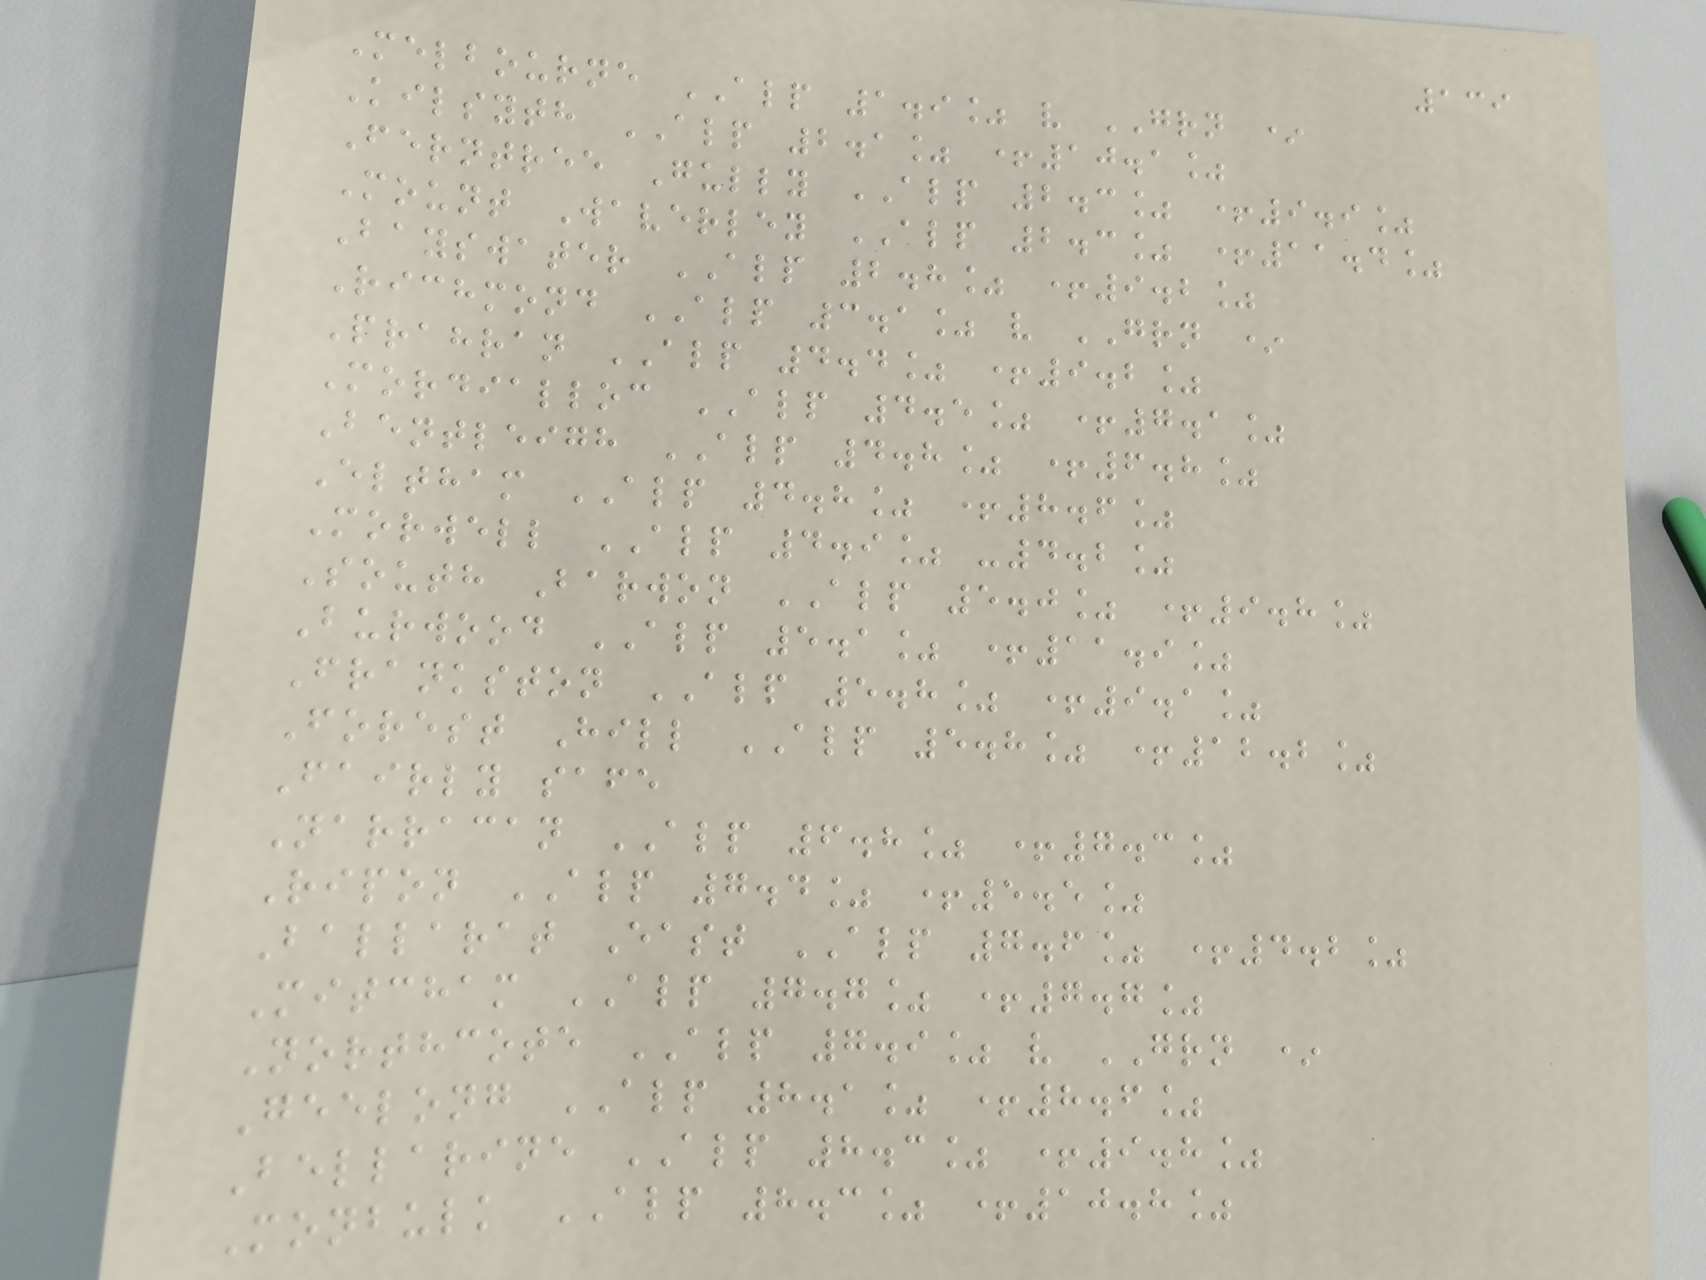139
Melbourne ALP 1.9% v GRN *
Kilsyth ALP 2.1% +10.1%
Ferntree Gully ALP 2.3% +9.9%
Mount Waverley ALP 2.3% +11.4%
Bayswater ALP 2.8% +9.2%
Richmond ALP 3.1% v GRN *
Prahran ALP 4.4% +9.2%
Mordialloc ALP 4.5% +7.1%
Bentleigh ALP 4.8% +6.8%
Eltham ALP 4.8% +8.6%
Morwell ALP 4.9% -4.2%
South Barwon ALP 5.0% +9.8%
Burwood ALP 5.1% +11.9%
Frankston ALP 5.8% +9.1%
Forest Hill ALP 5.8% +12.2%
Fairly safe
Narracan ALP 6.8% +7.3%
Ripon ALP 7.4% +5.5%
Ballarat East ALP 7.6% +4.2%
Mitcham ALP 7.7% +7.7%
Northcote ALP 7.9% v GRN *
Geelong ALP 8.1% +8.6%
Bellarine ALP 8.3% +9.8%
Monbulk ALP 8.3% +10.8%
